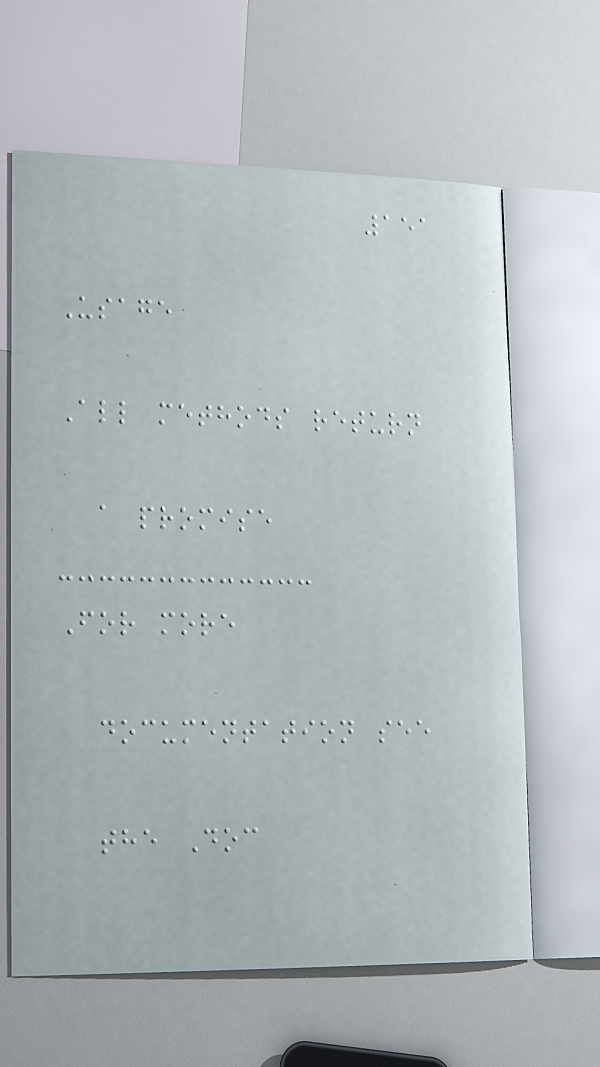151
Usage
All methods return
a promise
For more
documentation see
the Doc
